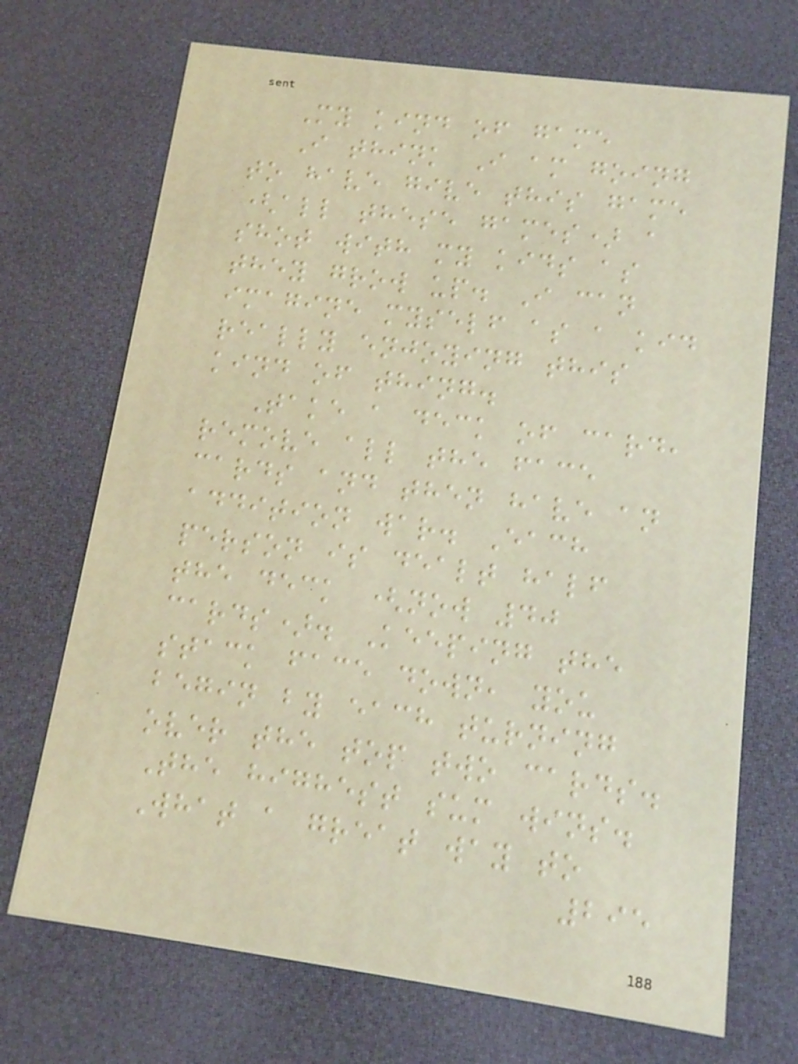My kind of game
I think I am going
to have give this game
(all these games) a
shot with my kids as
they grow up. I can
imagine myself as a kid
really enjoying this
kind of thing.
Take a deck of card,
remove all the face
cards and then have an
addition war. Each
person is dealt half
the deck (now 40
cards). Keeping the
stack face down, you
begin by each turning
over the top two cards.
The highest sum wins.
What a great way to
295
